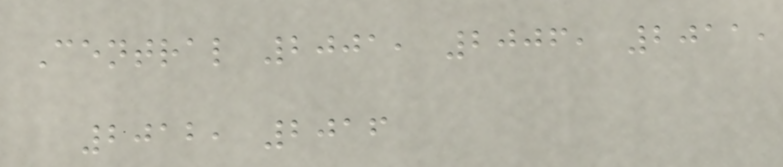Central 2001, 2006, 2011,
2012, 2016
